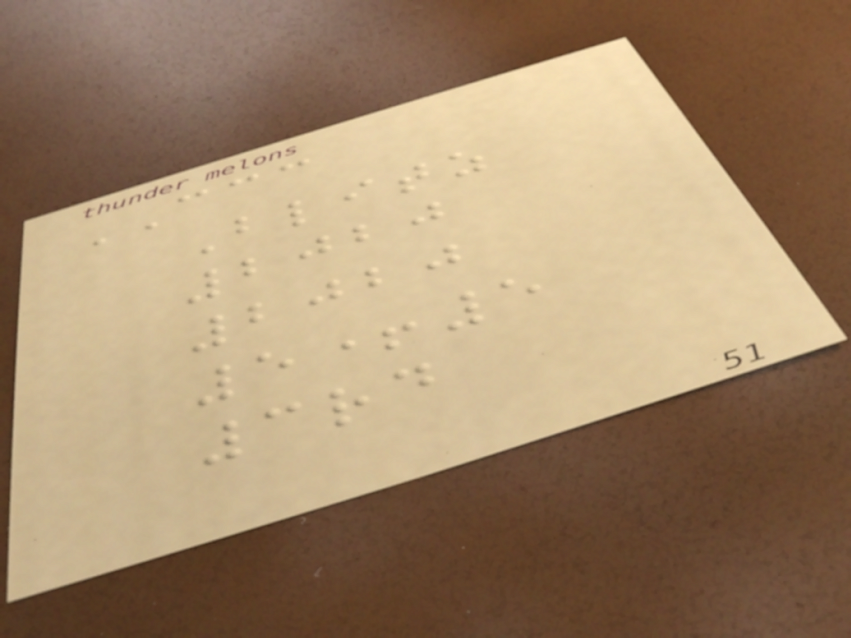CCC
Blitz
2020
2020
5+5
3rd
